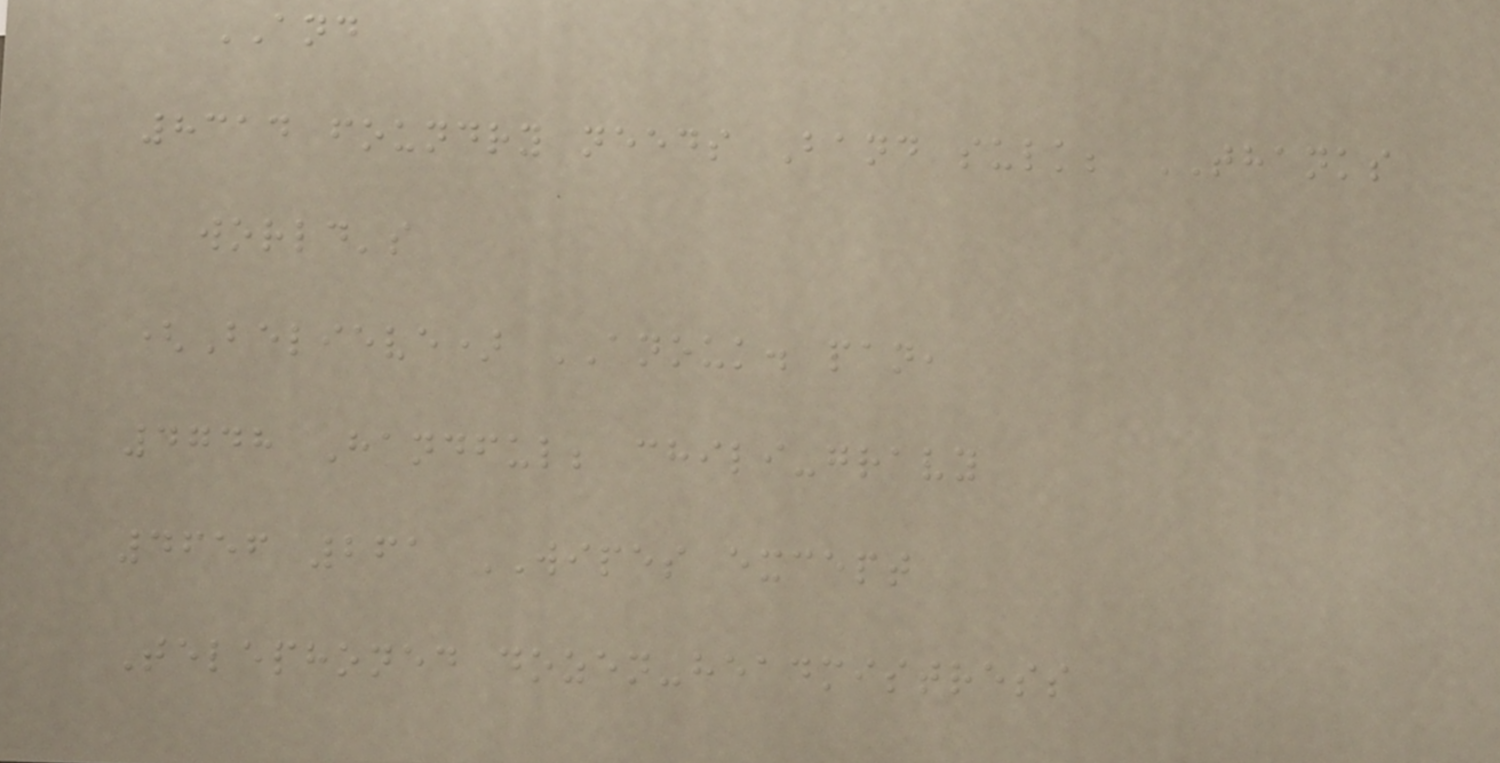AND
8314 foundry needs Band sulk; THANKS
world's
(Believe) ANOUK. pan,
4748 Handful; chili-gravy
4656 261 WIPES except
Telephoned dozen-headmistress
